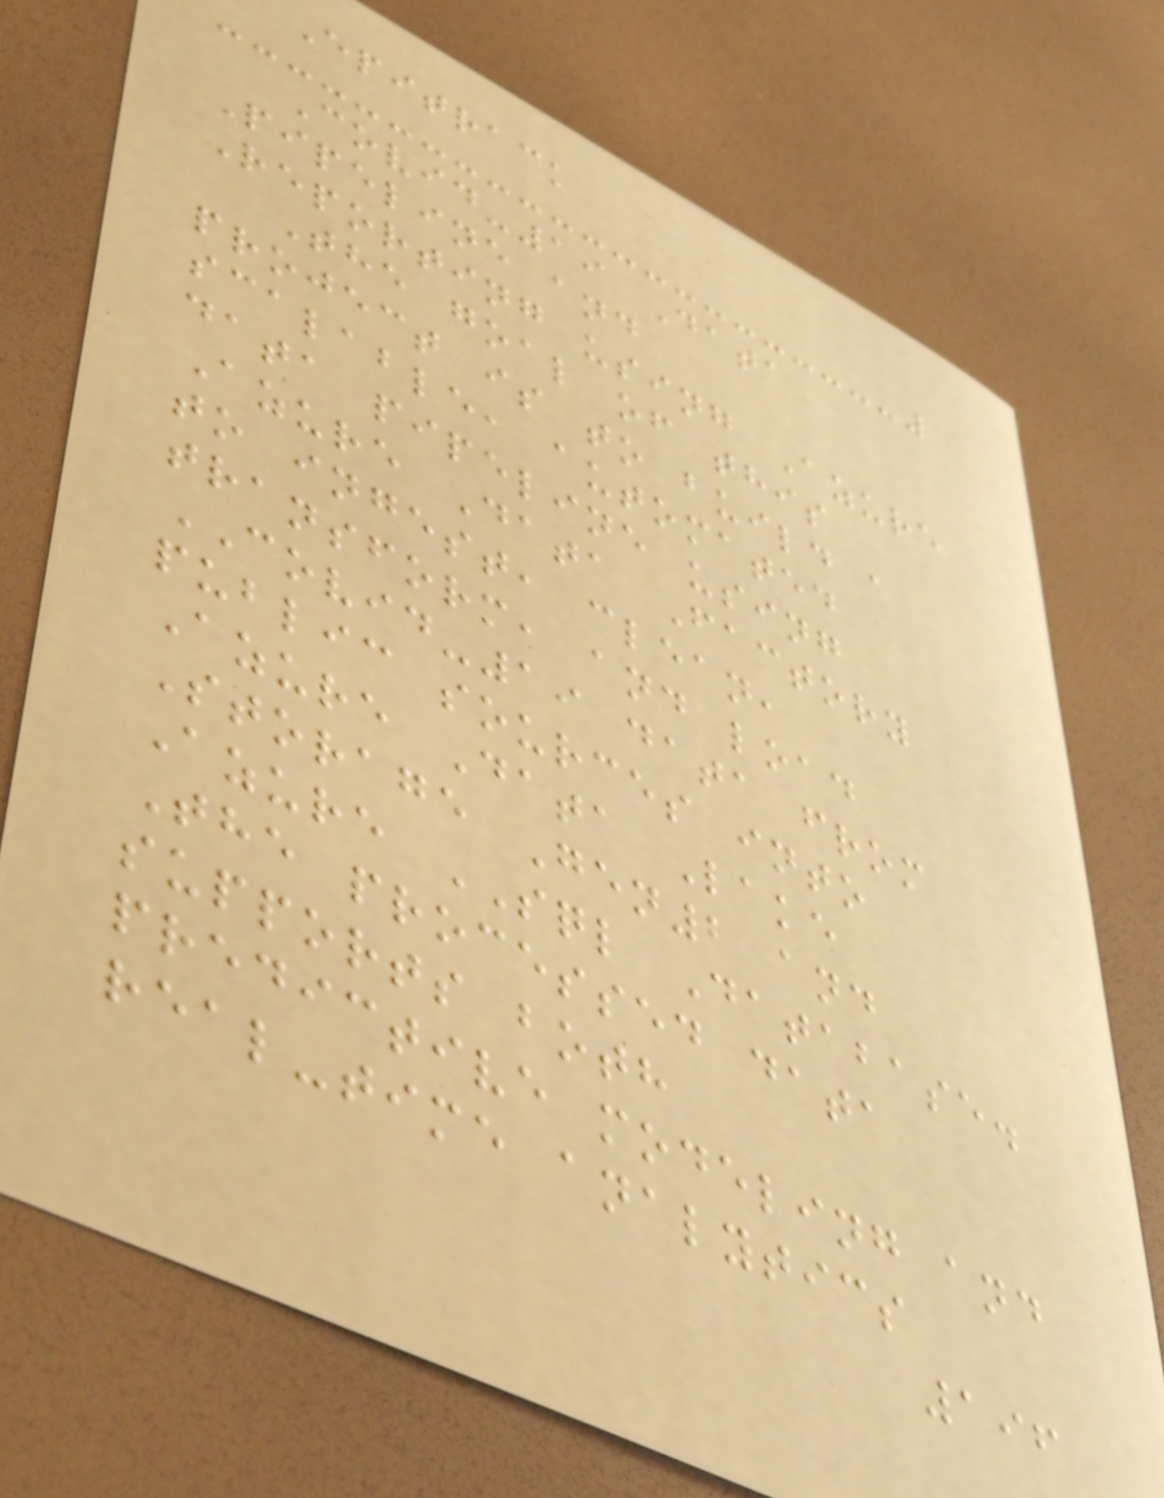Epitrack
Covid-19 Data
Pipeline and
Reporting using Azure
The goal of this
project is to build a
scalable, automated
data pipeline using
Azure Data Factory
to ingest, clean,
transform, and load
COVID-19 data from
public sources into
Azure Data Lake
Storage Gen2 and
Azure SQL Database.
The processed data
supports both
predictive modeling and
real-time analytics
196
